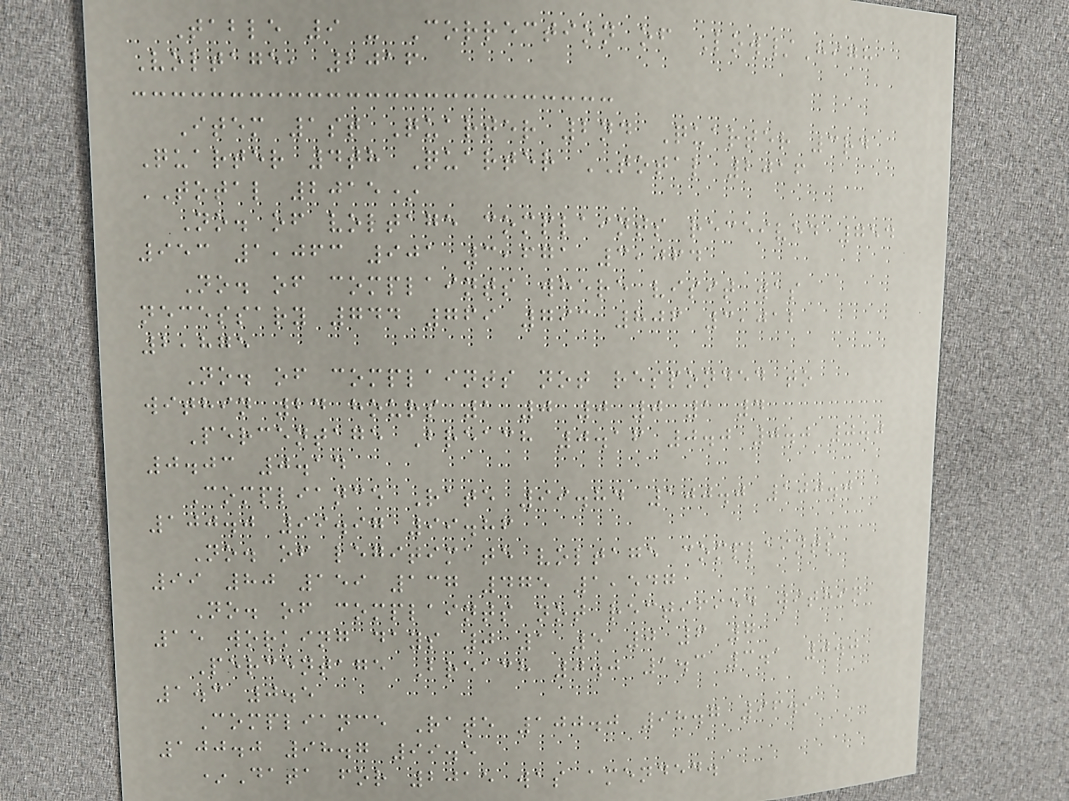Table 9 - Correction of Low/High
Voltage, 2016
Item 1st Quarter 2nd Quarter 3rd
Quarter 4th Quarter TOTAL 2016
TOTAL 2015*
No. of voltage complaints received 754
953 1,063 901 3,671 3,064
No. of complaints where visit was
necessary 744 769 793 806 3,012
2,875
No. of complaints not responded to
within 24 hours 1 0 0 0 1 4
Percentage Breach 0.16 0.0 0.0 0.0
0.03 0.14
Compliance Rate 99.84 100.0 100.0
100.0 99.97 99.86
No. of legitimate voltage complaints
99 80 159 137 475 1,547
No. of complaints not rectified within
15 working days 0 1 5 0 6 7
Percentage Breach 0.0 1.3 3.1 0.0
1.3 0.5
Compliance Rate 100.0 98.7 96.9
100.0 98.7 99.5
*Data for 2015 was amended.
